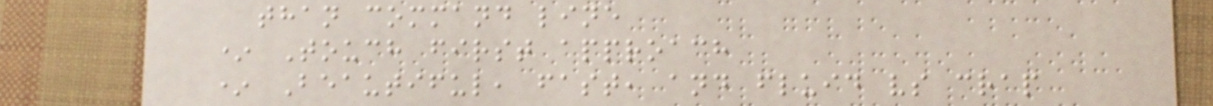than command line
* Touch first approach
* Beautiful, fast, and fluid vs crap
